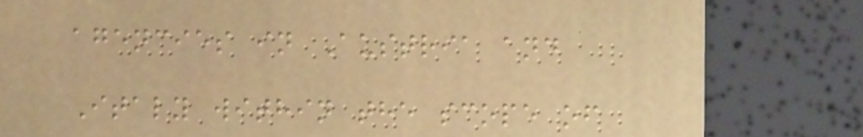agencies in Austria and
Italy within the scope of
